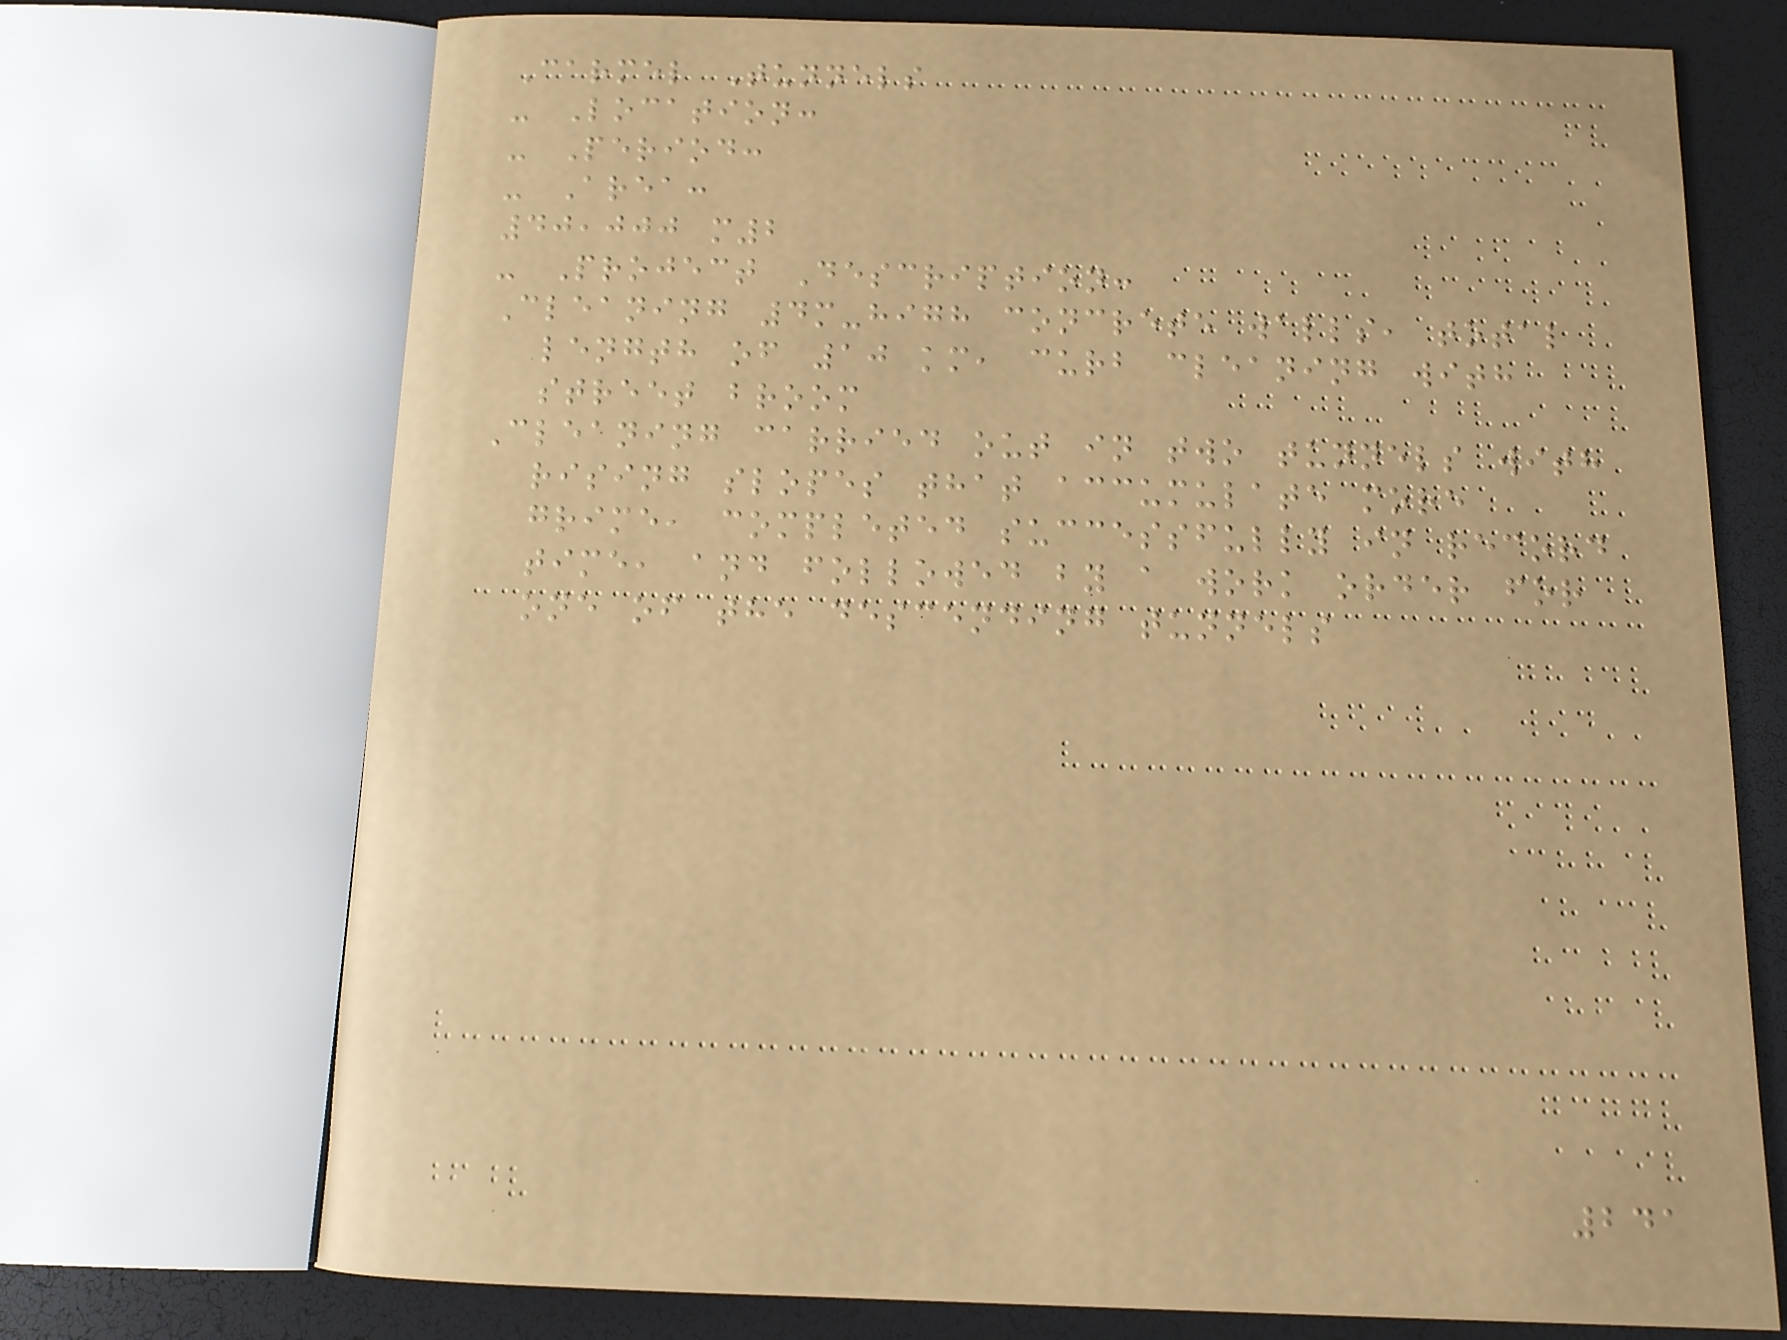Carmel Tunnels
- Location:
- Period:
- Area:
40,000 m2
- Project Description:
Cleaning 4m-high concrete walls, total
length of 10 km, curb cleaning with
street broom
Cleaning carried out in two tunnels with
rising slopes that accumulate more
grime, completed successfully in record
time, and followed by a work order for
one of the descending tunnels
241
